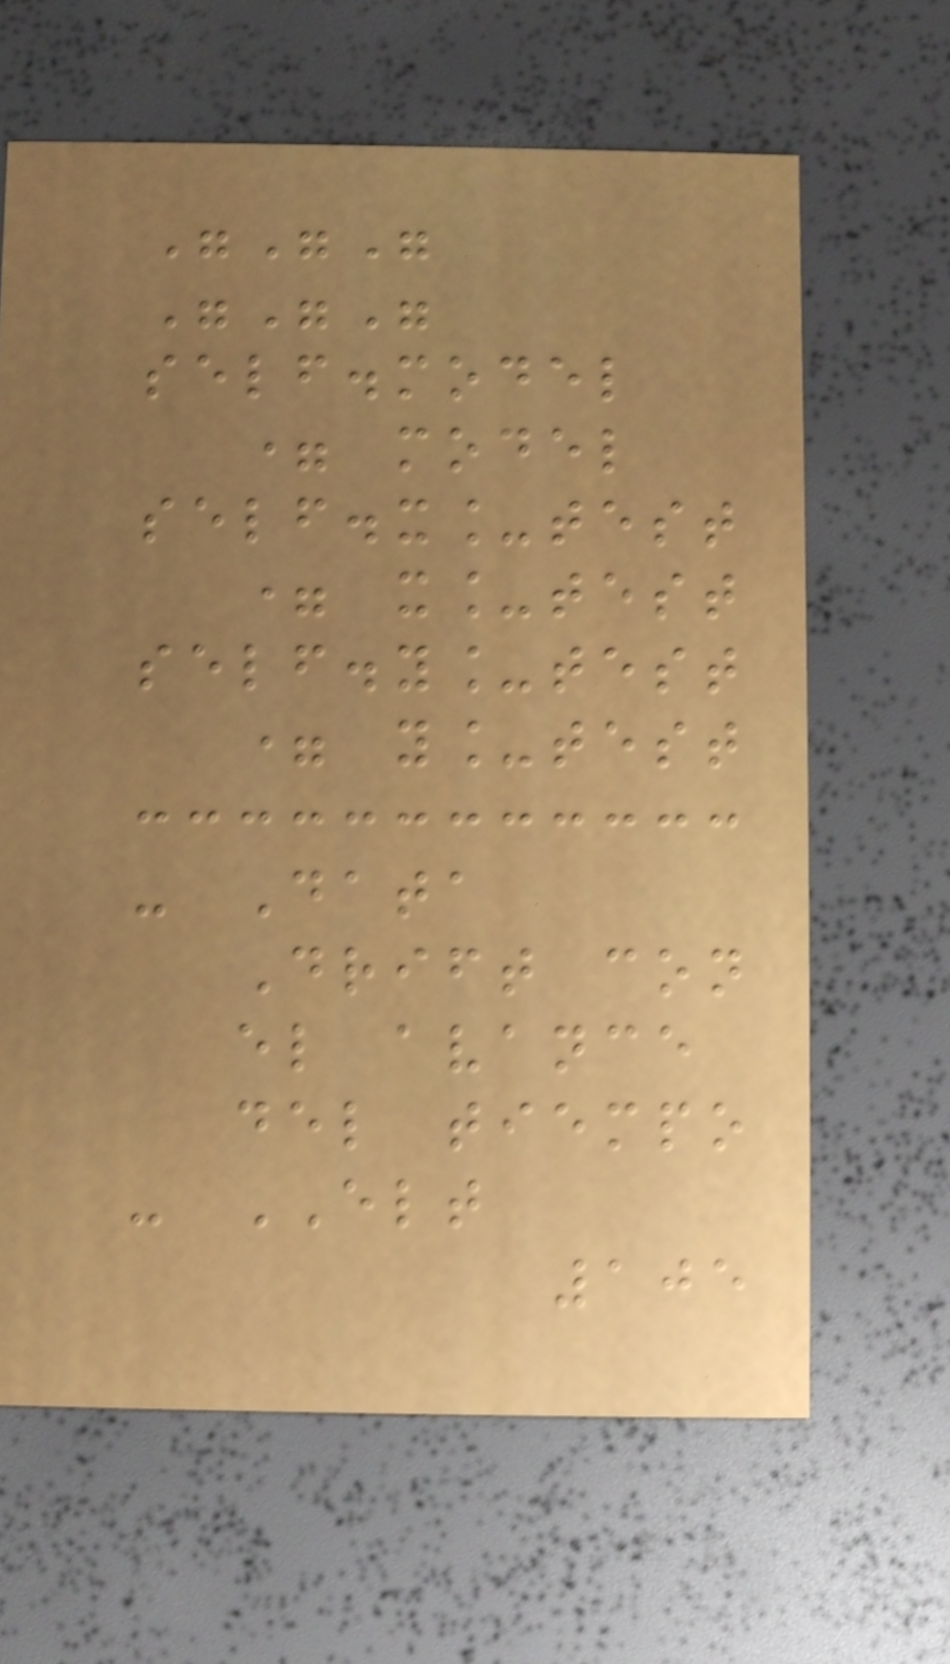"""
"""
self.model
= model
self.x_test
= x_test
self.y_test
= y_test
- Data
Drift con
el avance
del tiempo
- ELT
105
